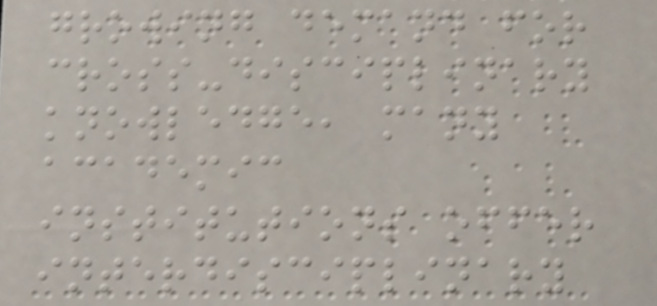growing demand for
cross-disciplinary
knowledge, many
academic
institutions offer
interdisciplinary
